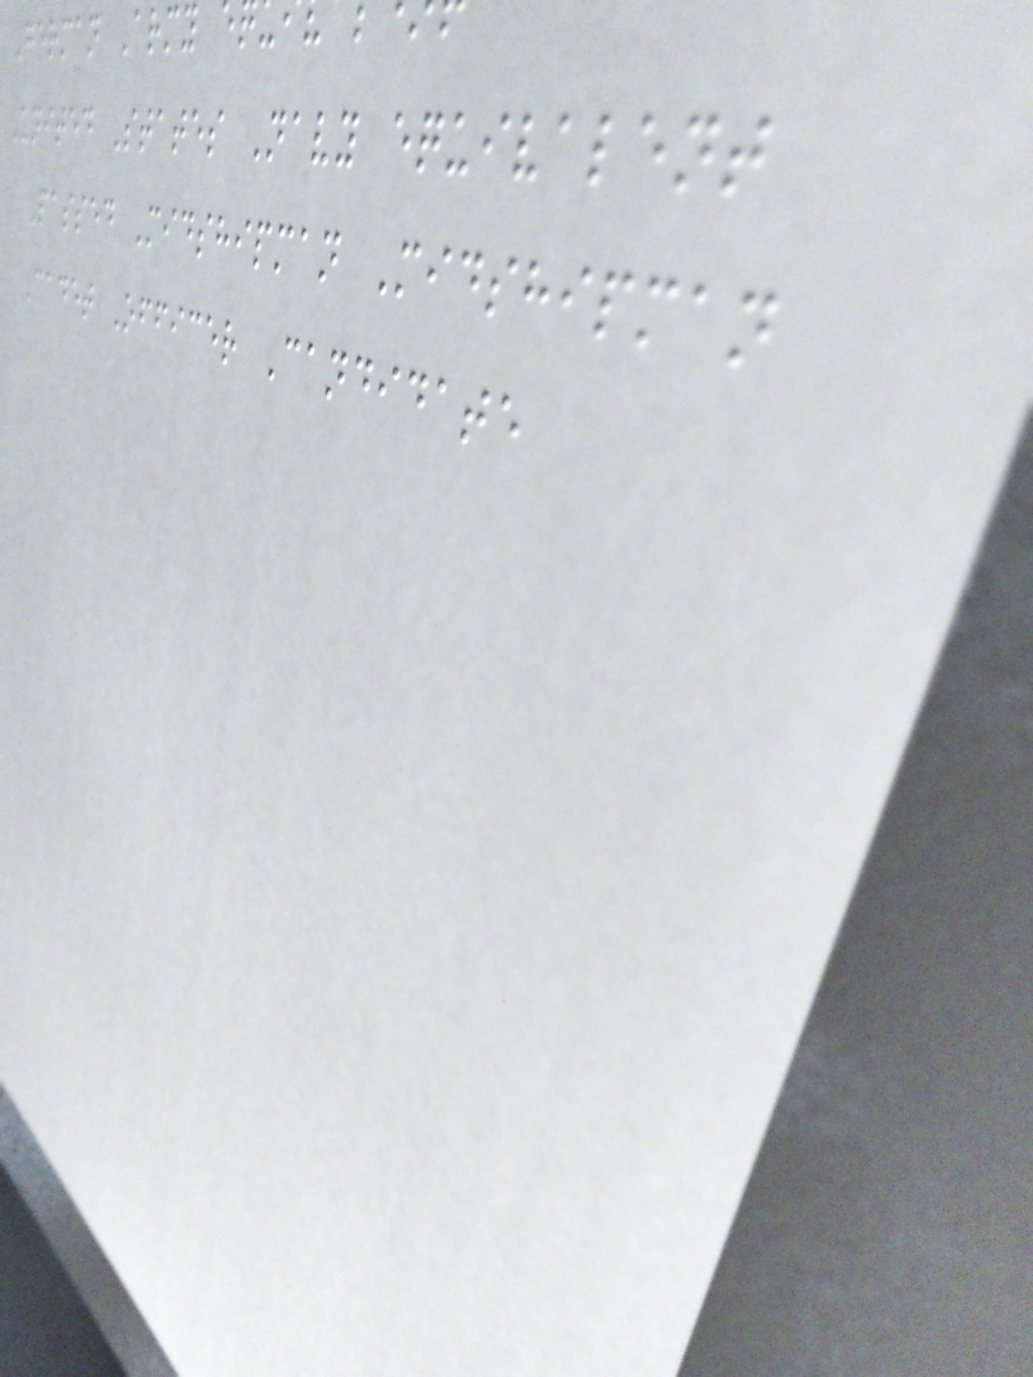German Army e
United States Navy equivalent
Passed Midshipman Midshipman
Cadet Officer Candidate
